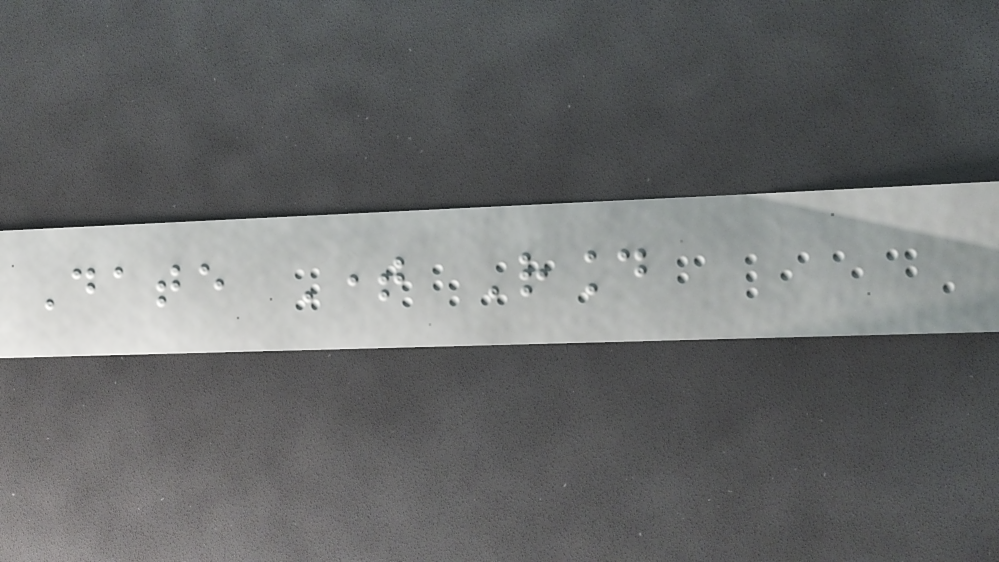Date Time Round
